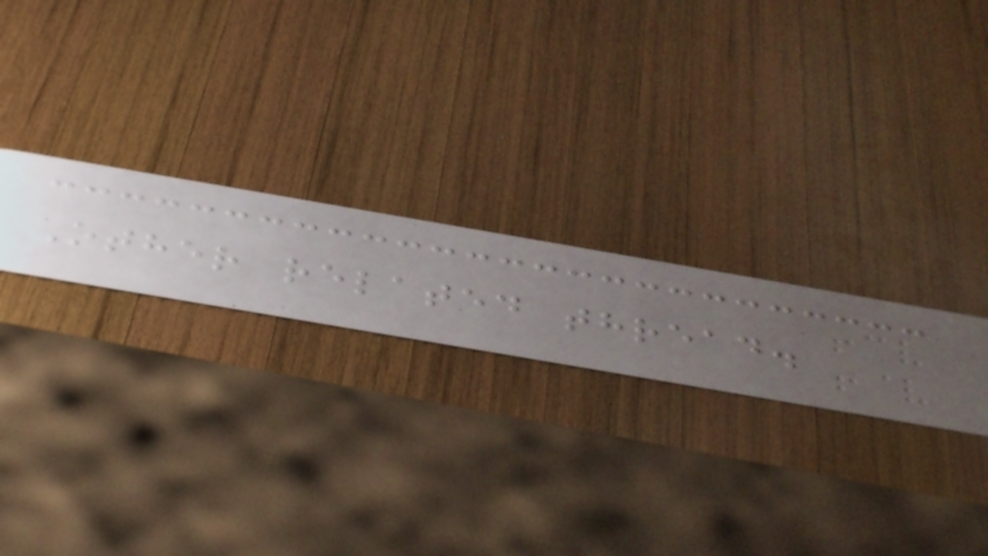Other related thread.
